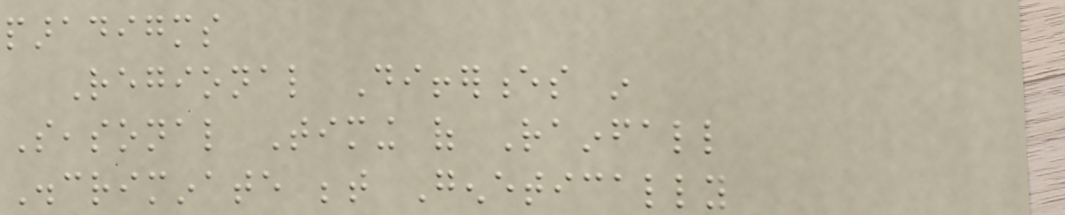paradigms
Regional Differences in
Seasonal Timing of Rainfall
Discriminate between Genetically
